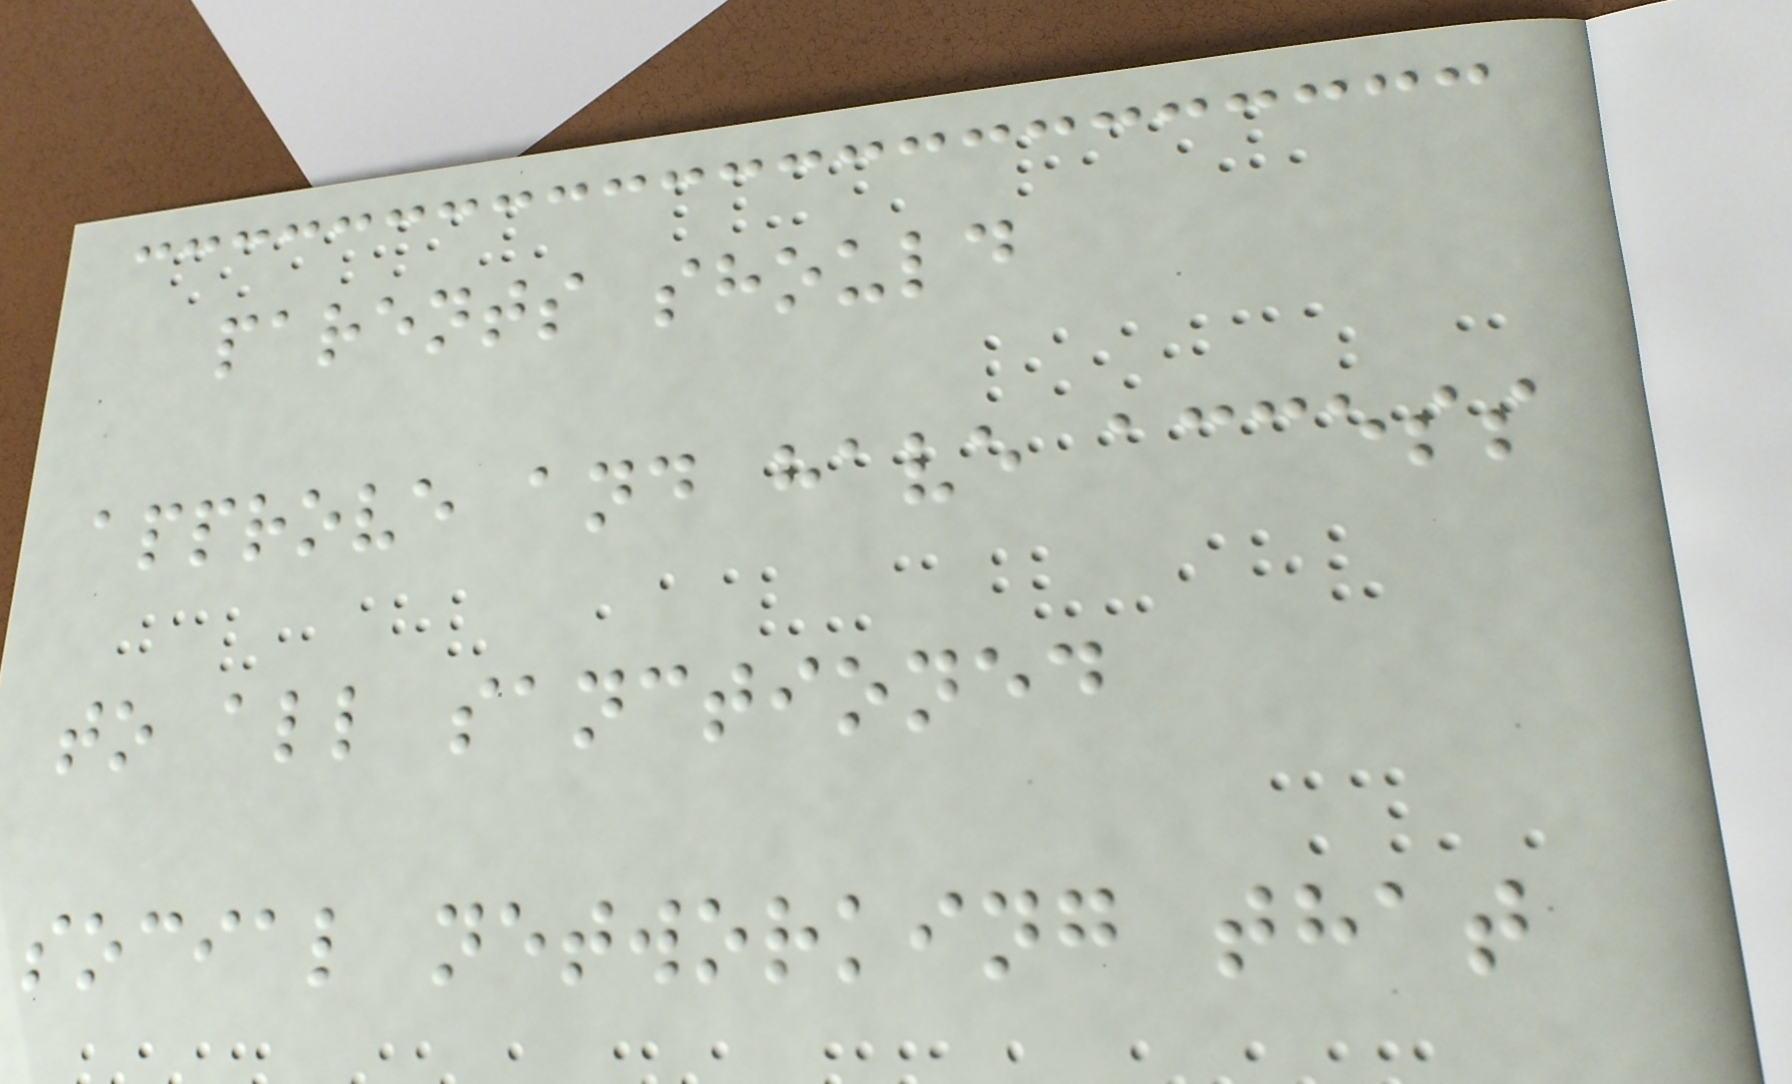parents should
approve and have access
to all sanctioned
social networking that
